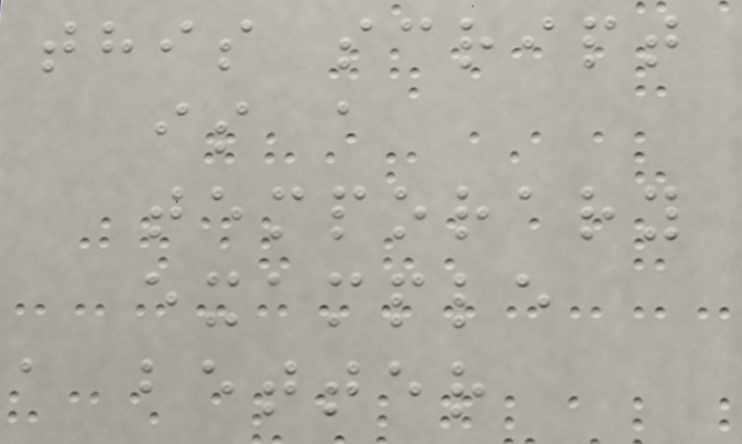this script
is a
temporary
example
a better
